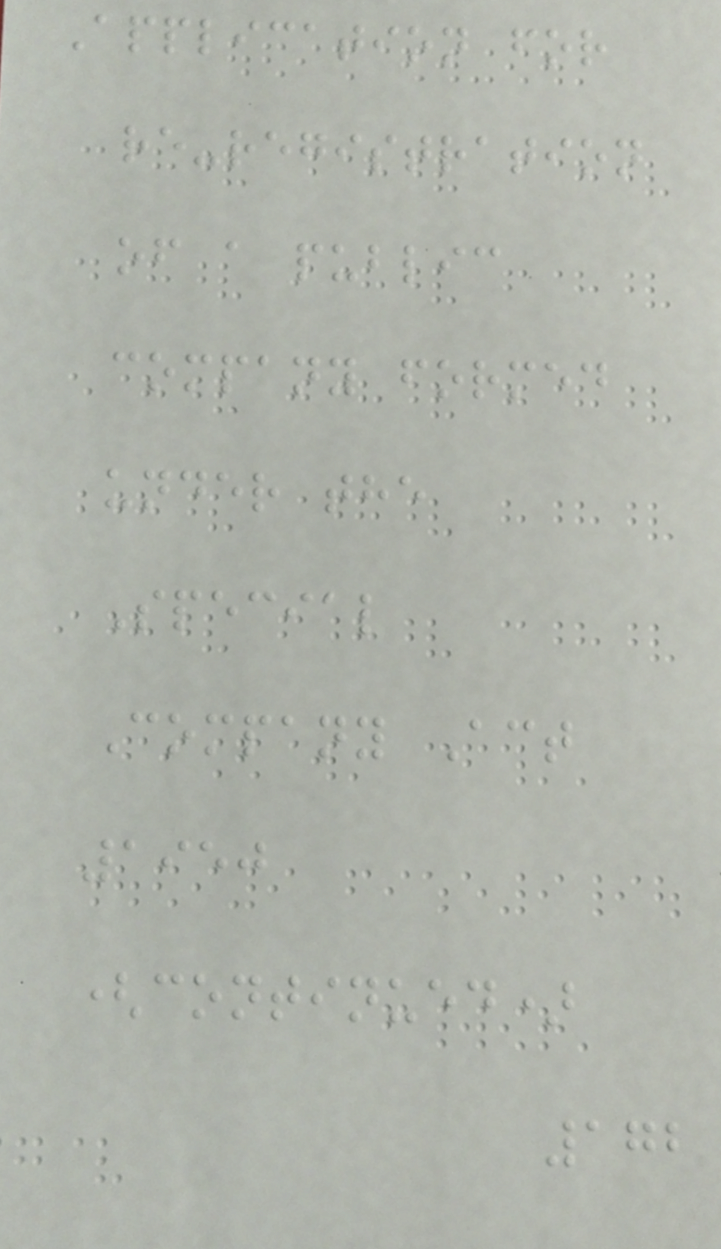Application for
re-registration
of a public
company formed
under the
Special
Company Act
1950
(continued)
172
